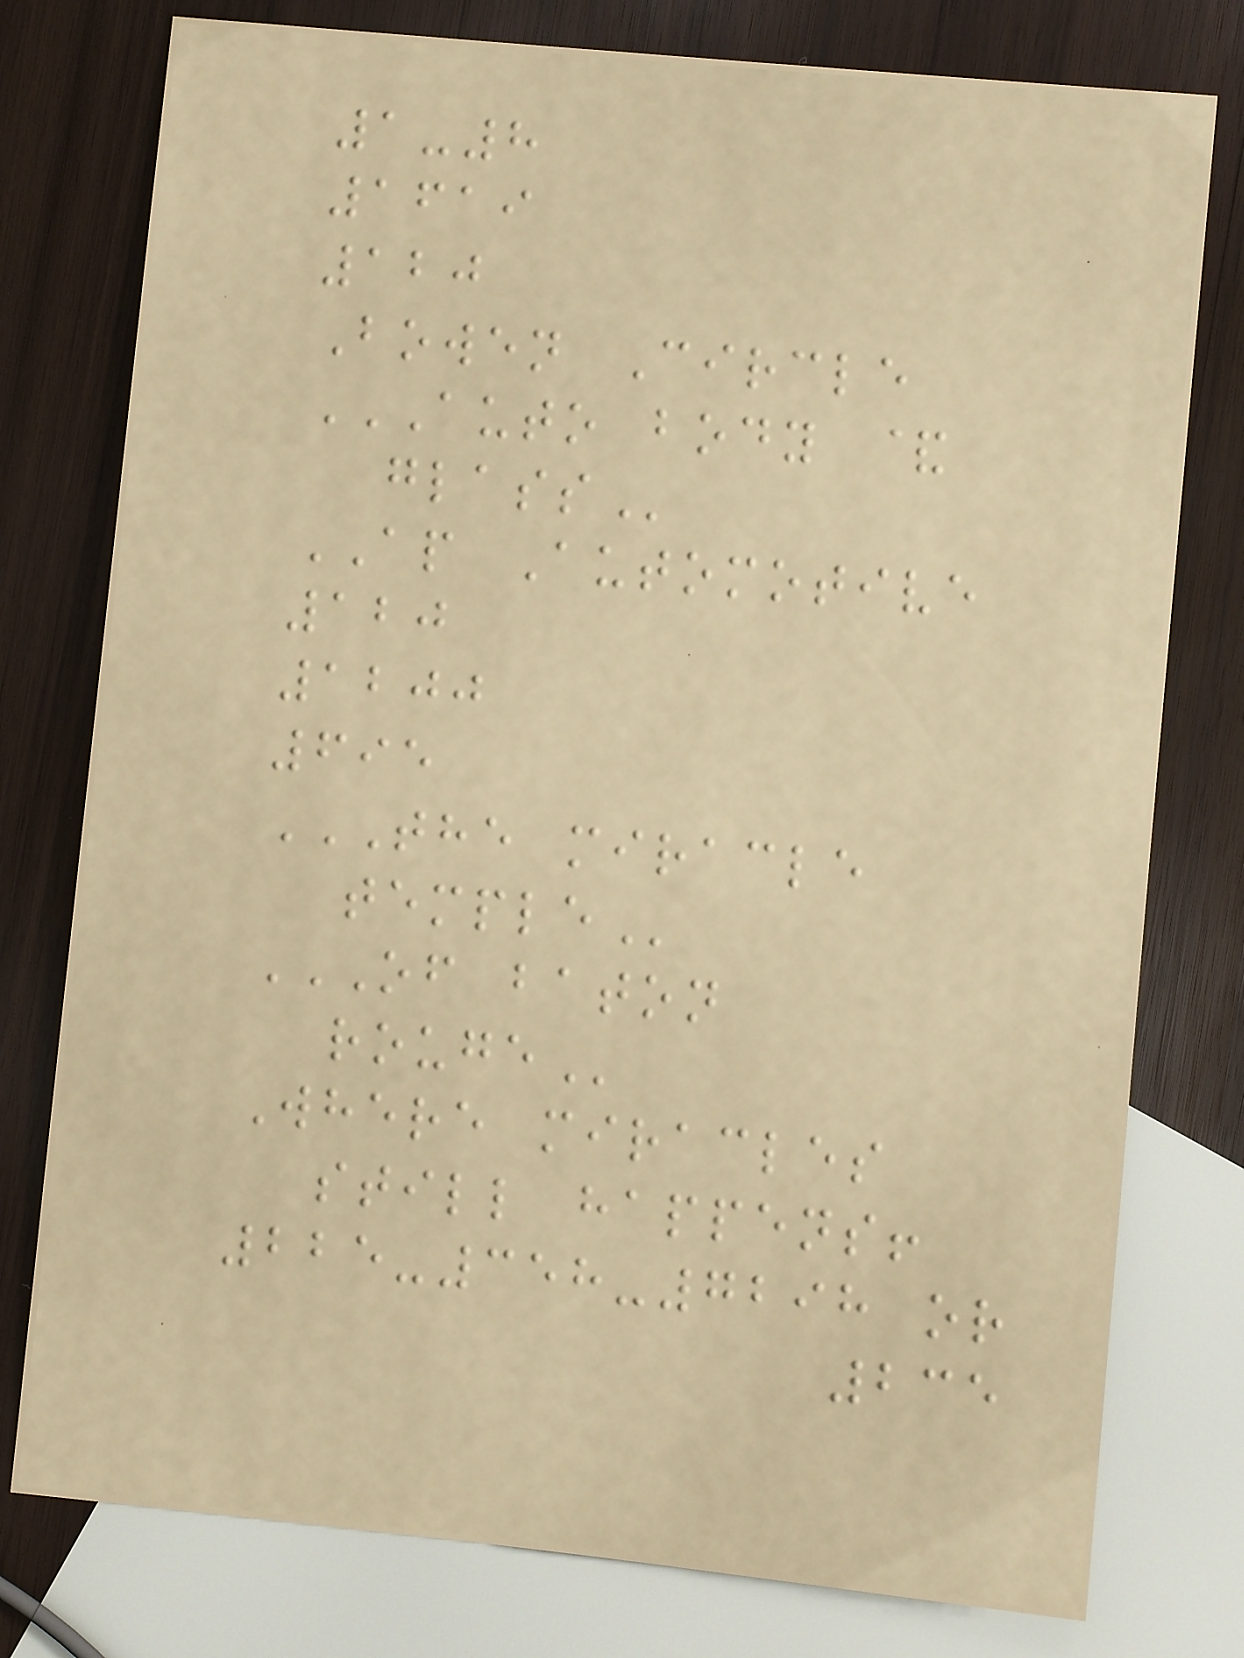1-8
1619
120
Bowen Circle
AUTO BODY &
GLASS
AP Automotive
120
1200
695
THE MIRACLE
TEMPLE
OF BATON
ROUGE
Where miracles
still happens!
225-358-7298 or
235
